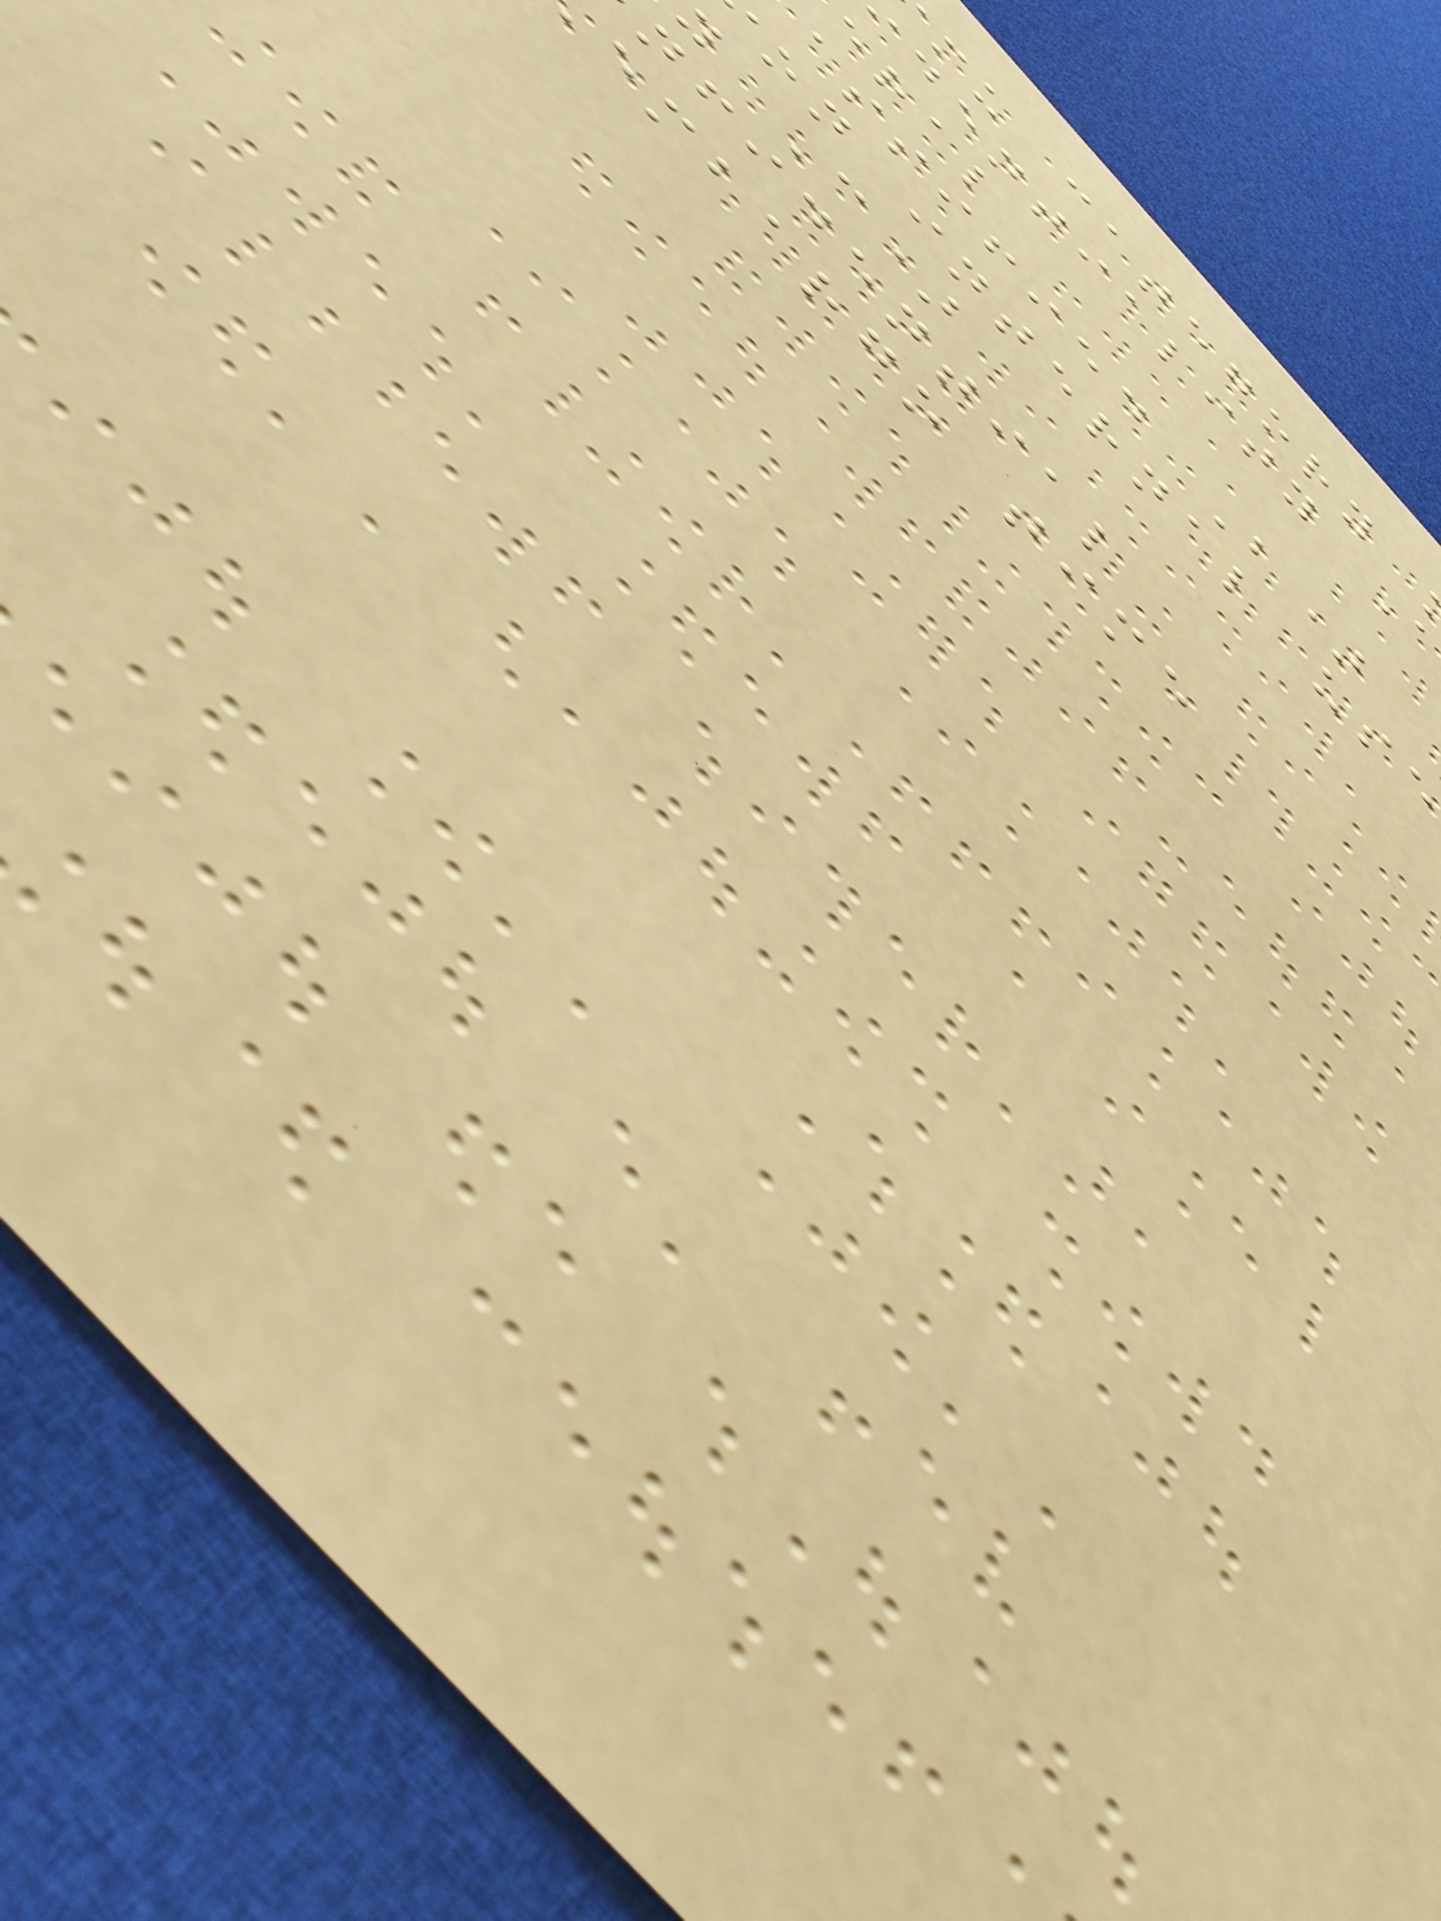mu category
dentiality
eral
assified B)
on internal use
y C)
nfidential
embargo time
